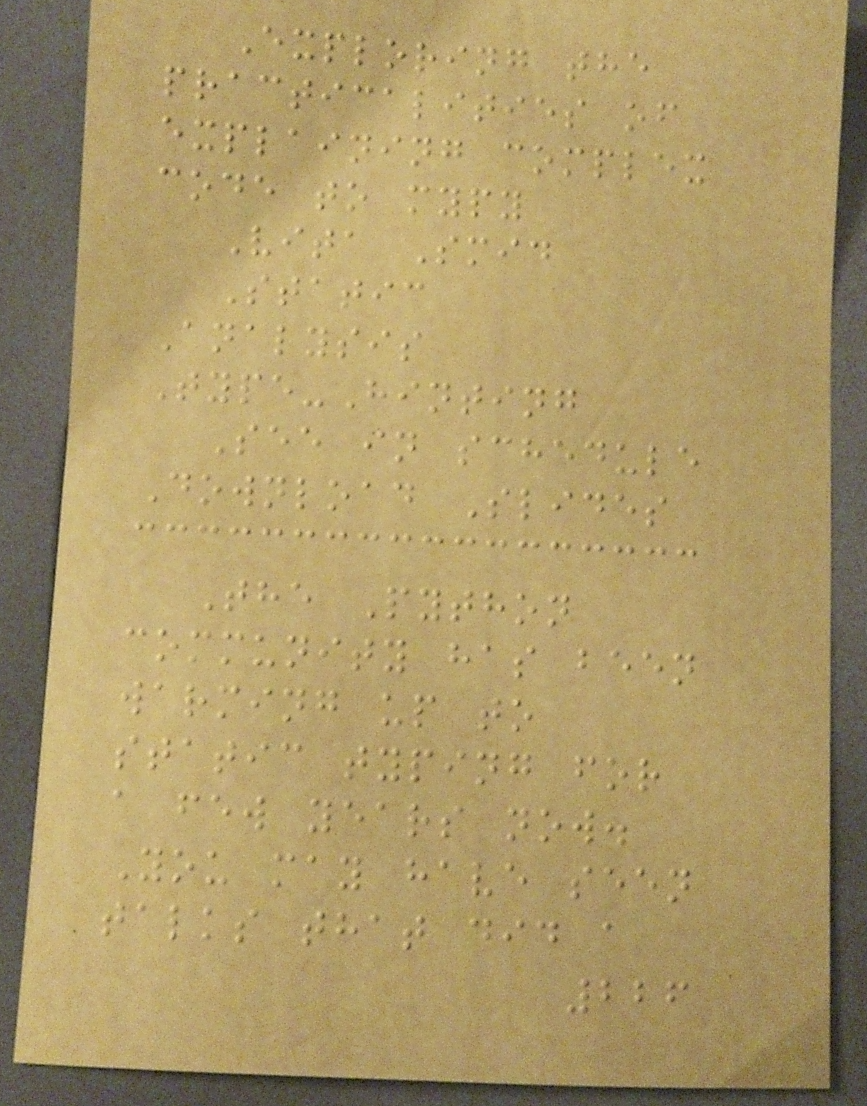Exploring the
practicalities of
explaining complex
code to mypy
Vita Smid
Static
Analysis
Type-Hinting
See in schedule
Download Slides
The Python
community has been
warming up to
static typing for
a few years now.
You may have seen
talks that did a
226
